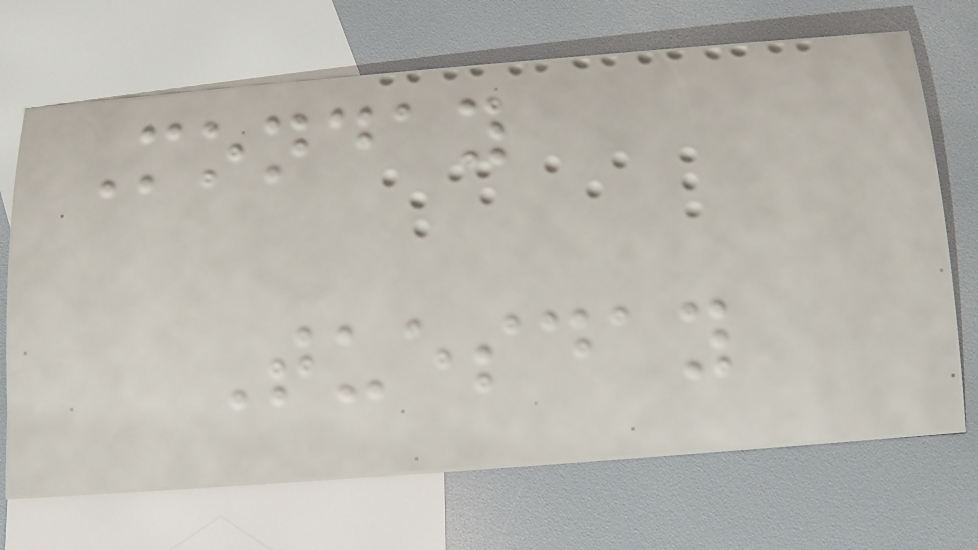Monday
Tuesday
